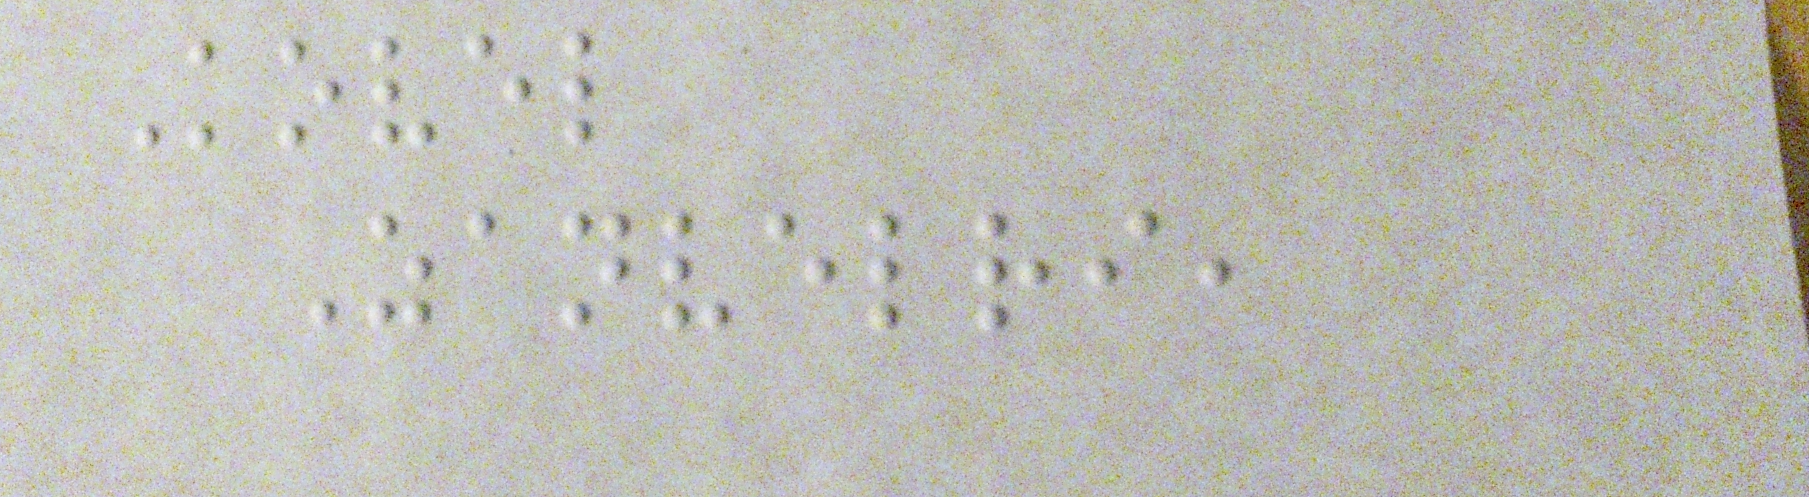Kovel
Zanvelri,
